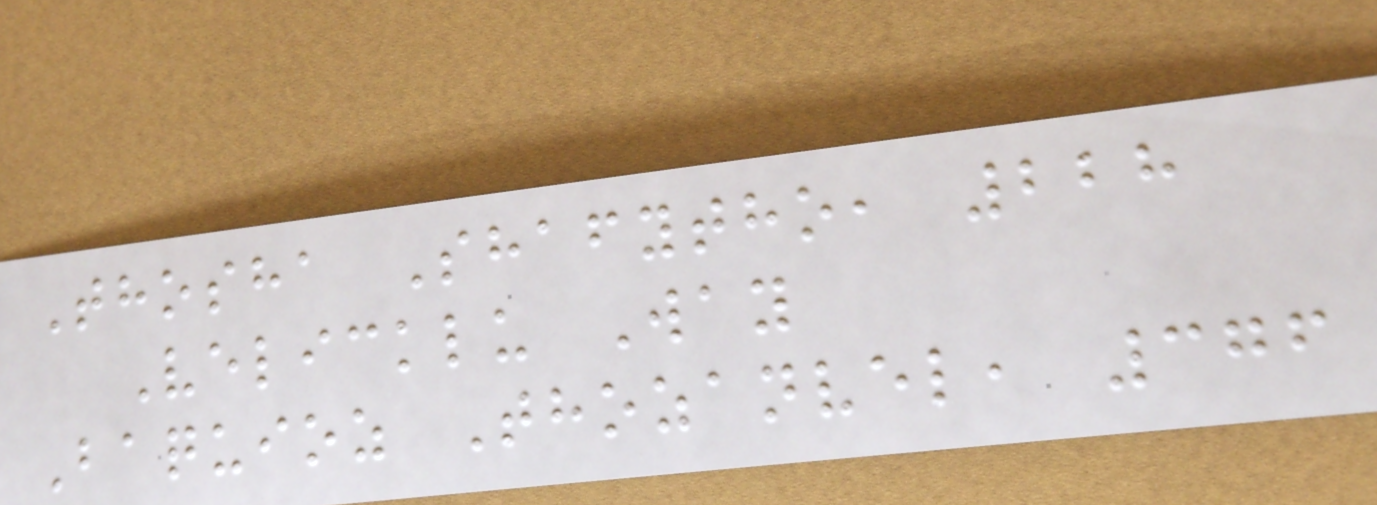Thosha Shafytho, 228
Velicklu Way
Baquioz Thozanvel, 376
